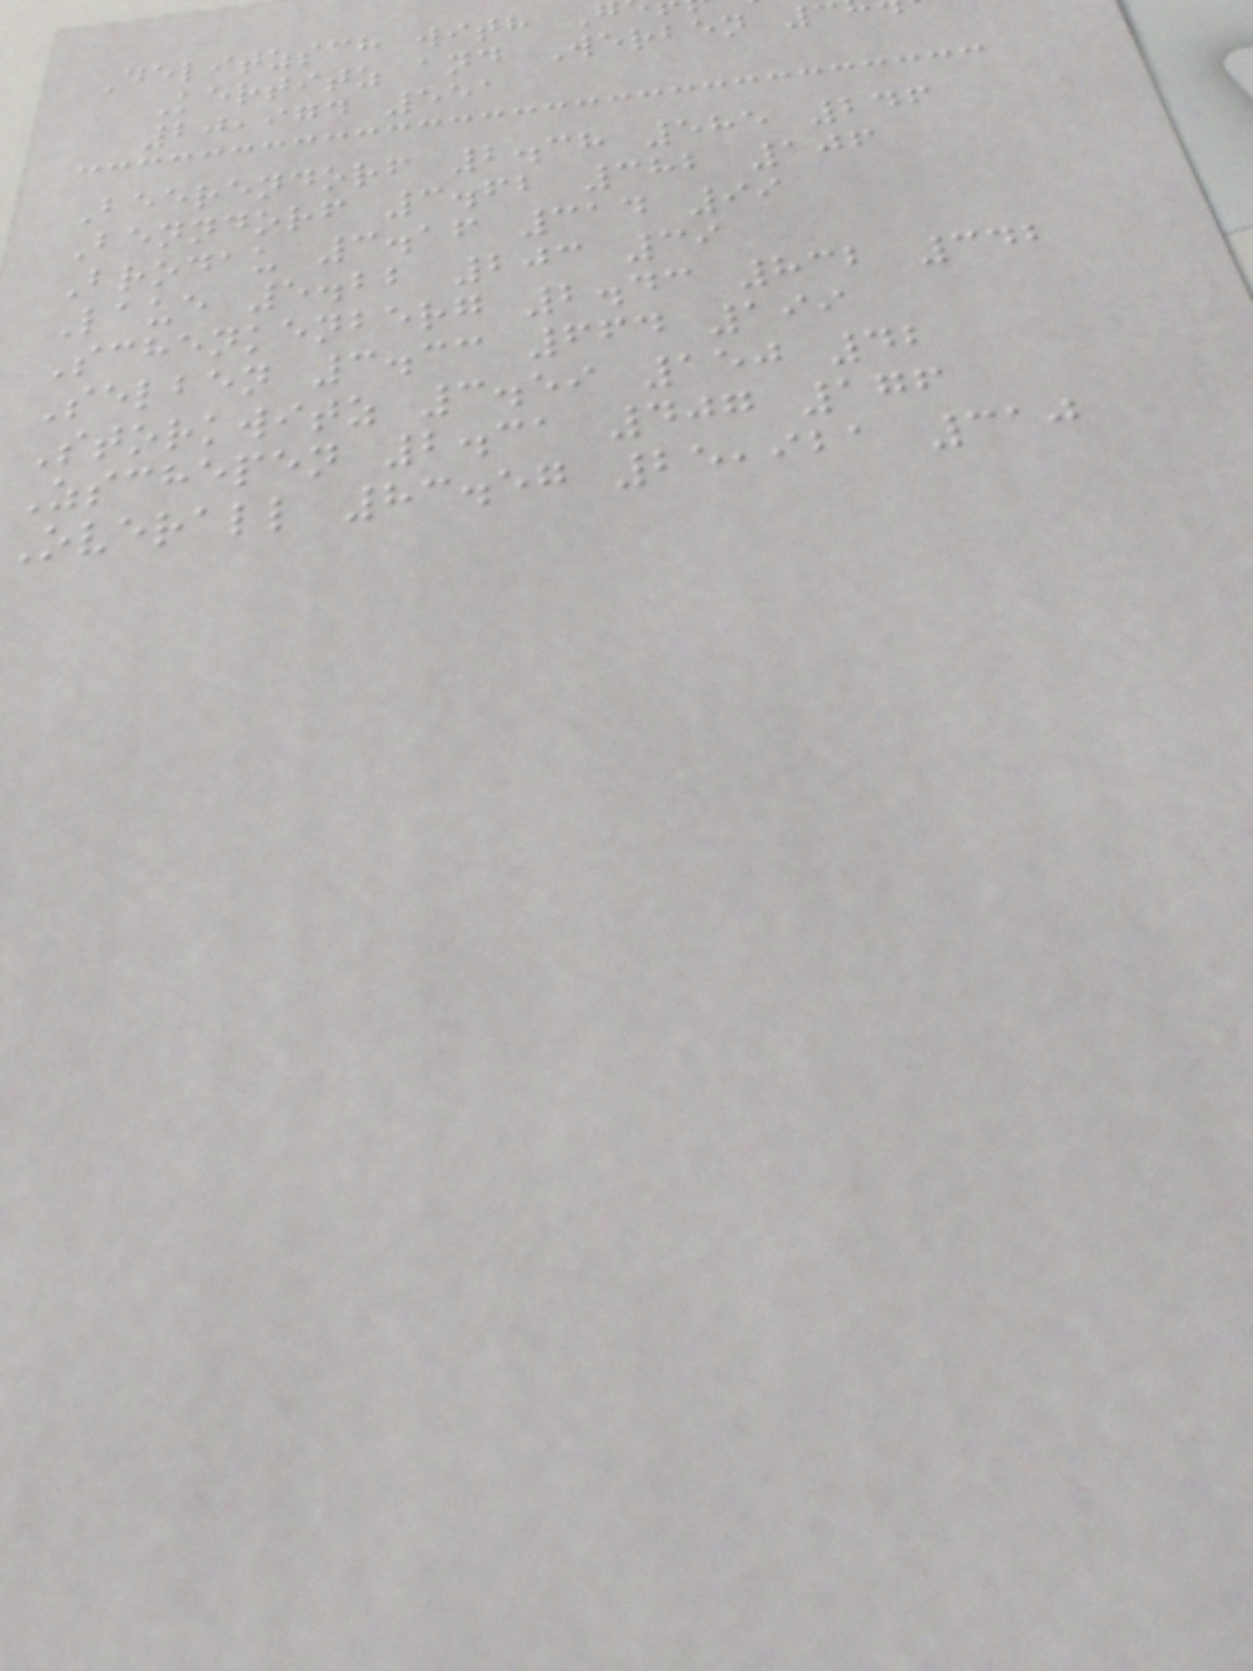Delitzsch with
Kertitz and Werben
20,974 551
Beerendorf 2.38 585 246
Benndorf 3.62 382 106
Brodau 3.16 314 99
Laue 5.22 203 39
Schenkenberg 2.43 832 342
Selben 3.33 664 199
Storkwitz 3.59 150 42
Zschepen 2.31 407 176
Overall 83.57 25,921 310
